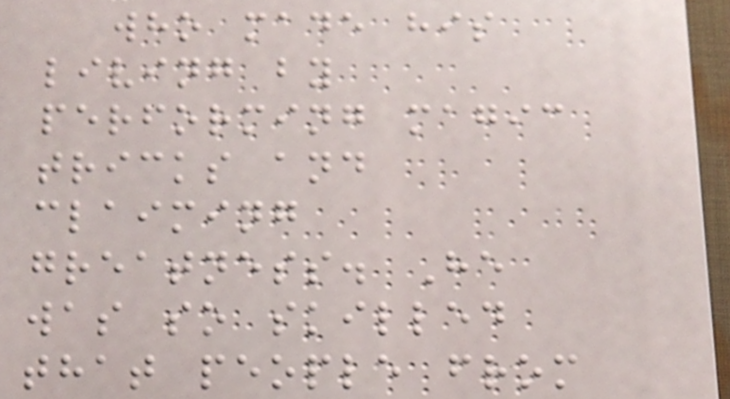who made his
living by
performing magic
tricks and
claiming
greatness. He
was so skilled
that people from
